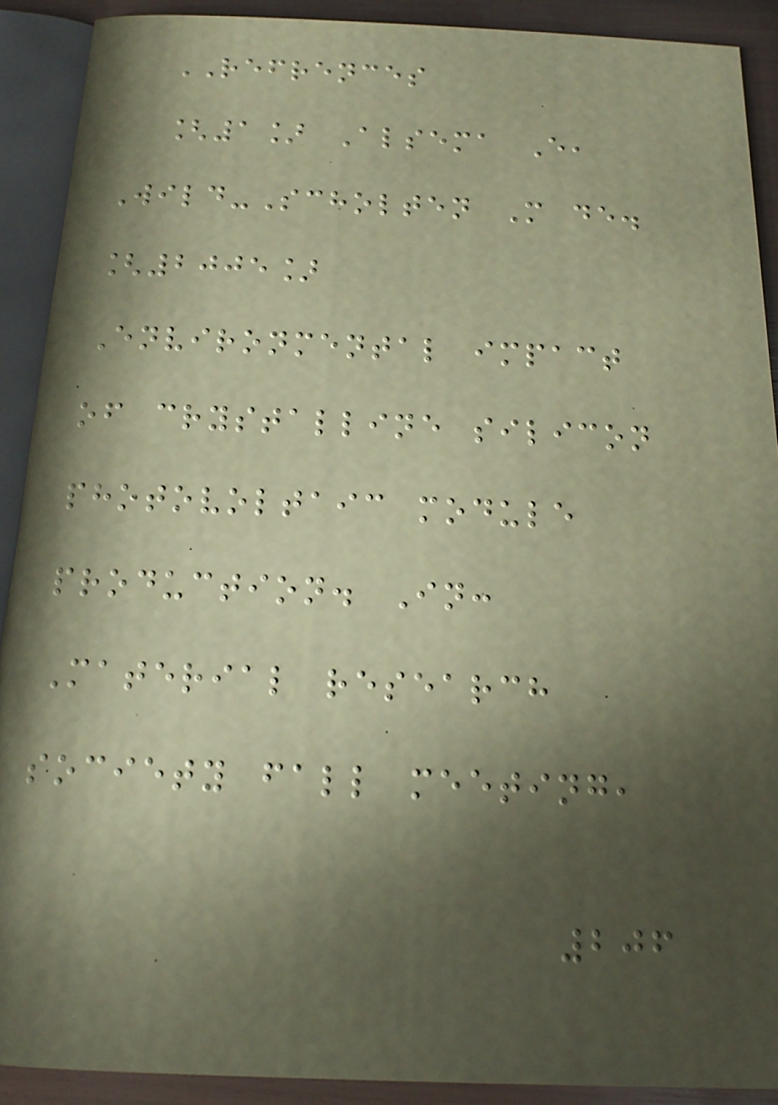REFRENCES
[1] Alsema E,
Wild-Scholten M de.
[2005]
Environmental impact
of crystalline silicon
photovoltaic module
production. In:
Material research
society fall meeting,
206
